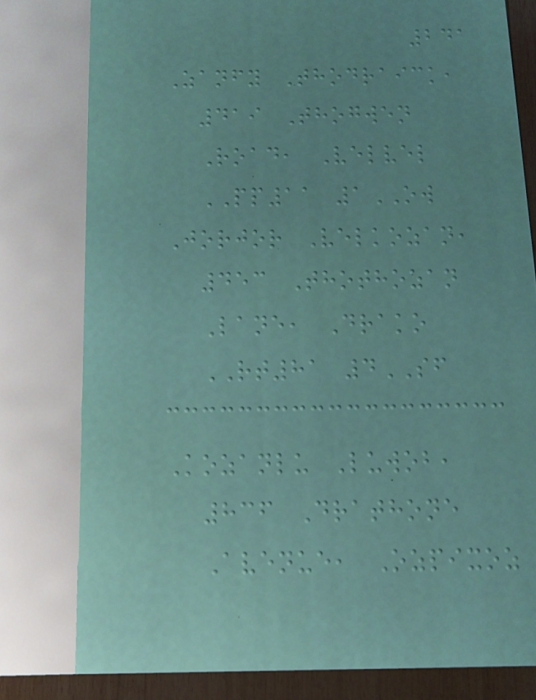241
Zanfy Thodraick,
419 Thogwen
Road, Velvel
PP11 1OW
Jorjor Velkozan,
453 Thothozan
Lane, Drako
RT81 4SF
Kozanlu Luwob,
836 Drathone
Avenue, Ozpixoz
